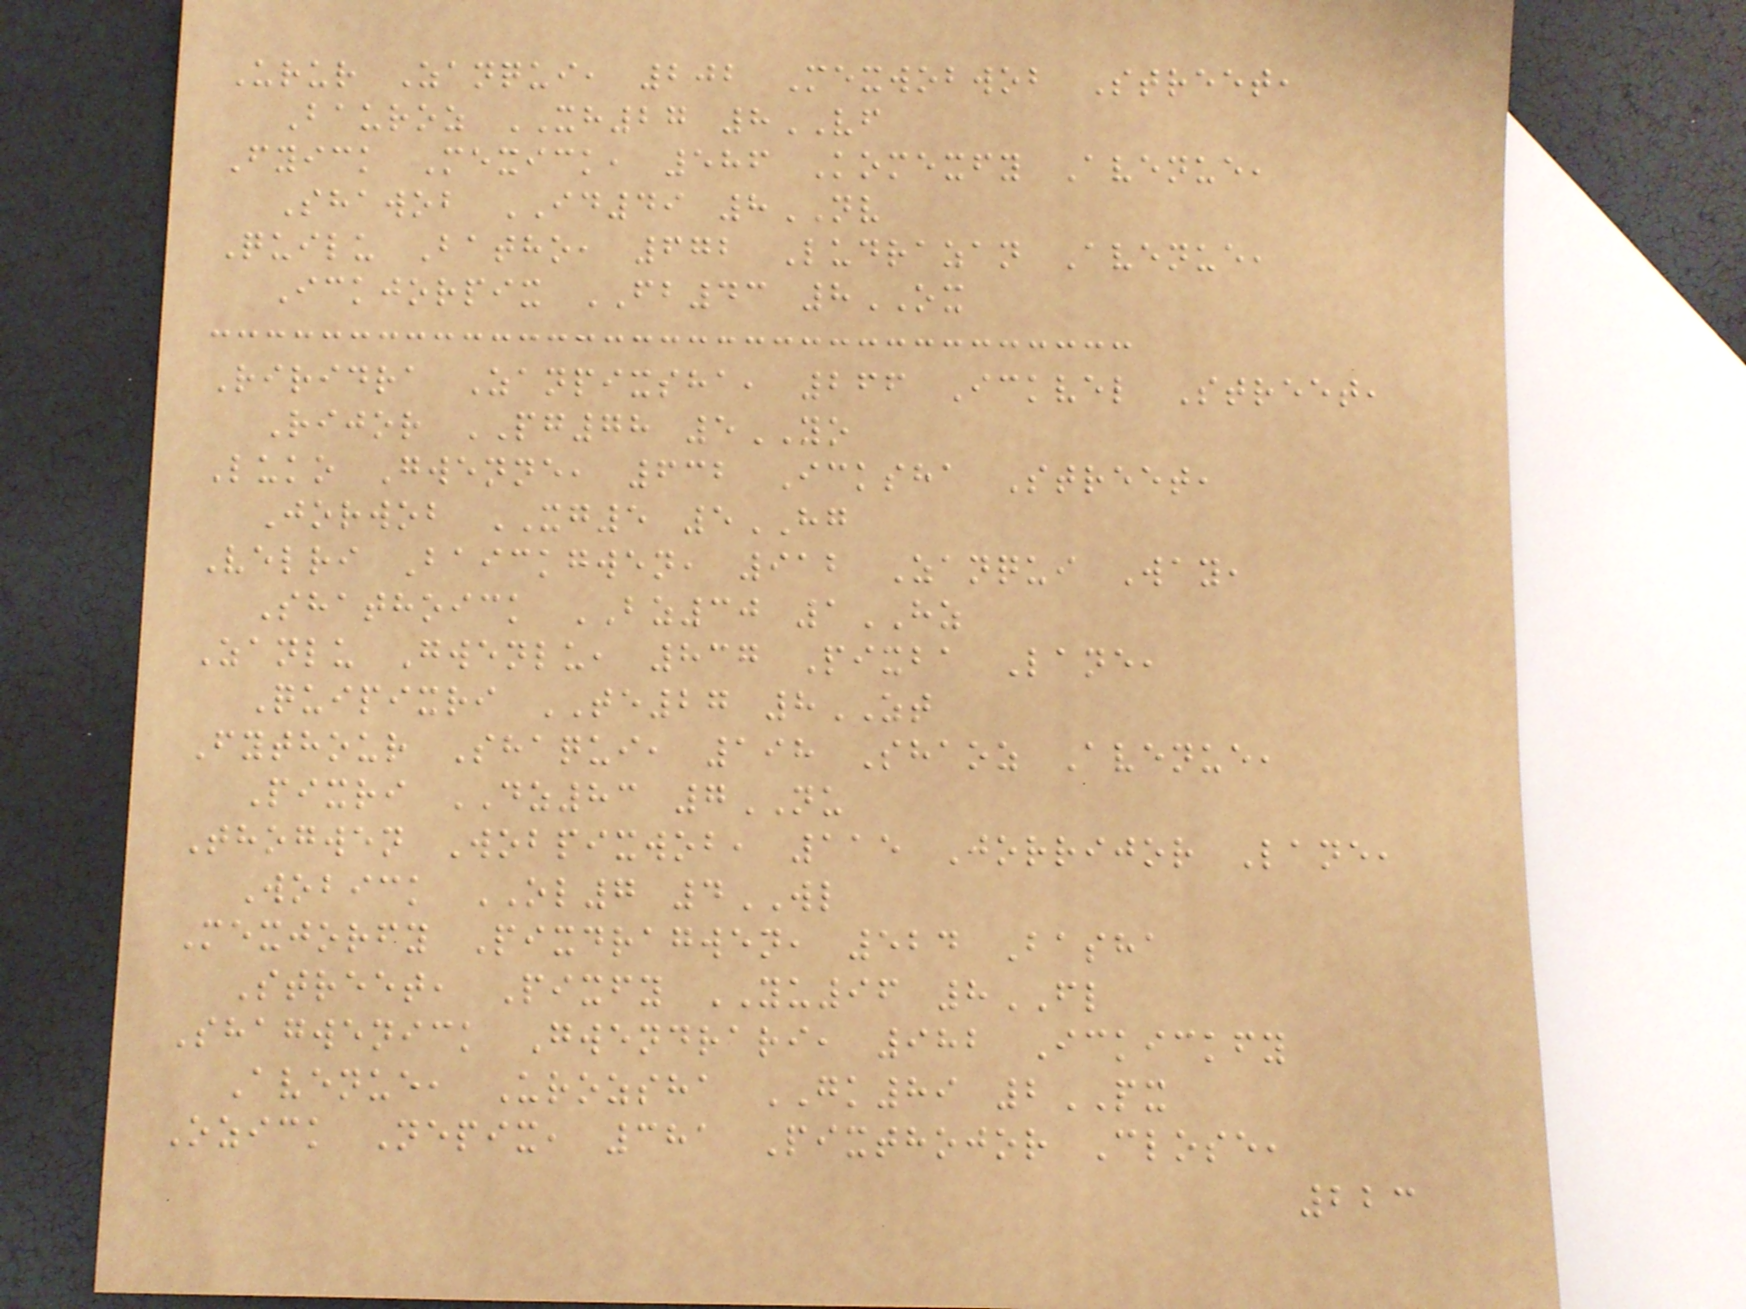Urur Zanqui, 202 Mexwobwob Street,
Bauroz XH27 8VF
Fyick Mexick, 586 Komexfy Avenue,
Shawob ID49 8NV
Quilu Batho, 672 Ludrazan Avenue,
Ickjorpix FB43 8OX
Riridra Zanpixsha, 266 Ickvel Street,
Rijor PG78 5YO
Luko Gwenne, 632 Icksha Street,
Jorwob XG5 5HG
Velri Baickgwen, 912 Zanqui Way,
Shathoick BZ30 1HZ
Zanlu Gwenlu, 837 Pixba Lane,
Quipixri TE27 8ZT
Fythour Shaqui, 198 Shaoz Avenue,
Pixri DZ83 7NU
Thogwen Wobpixwob, 115 Jorrijor Lane,
Wobick OL7 4WL
Mexjorfy Pixdragwen, 524 Basha
Street, Pixfy YU96 8FL
Shagwenick Gwendrari, 982 Ickickfy
Avenue, Urozsha GK89 2PX
Ozick Nepix, 381 Pixthojor Close,
223
